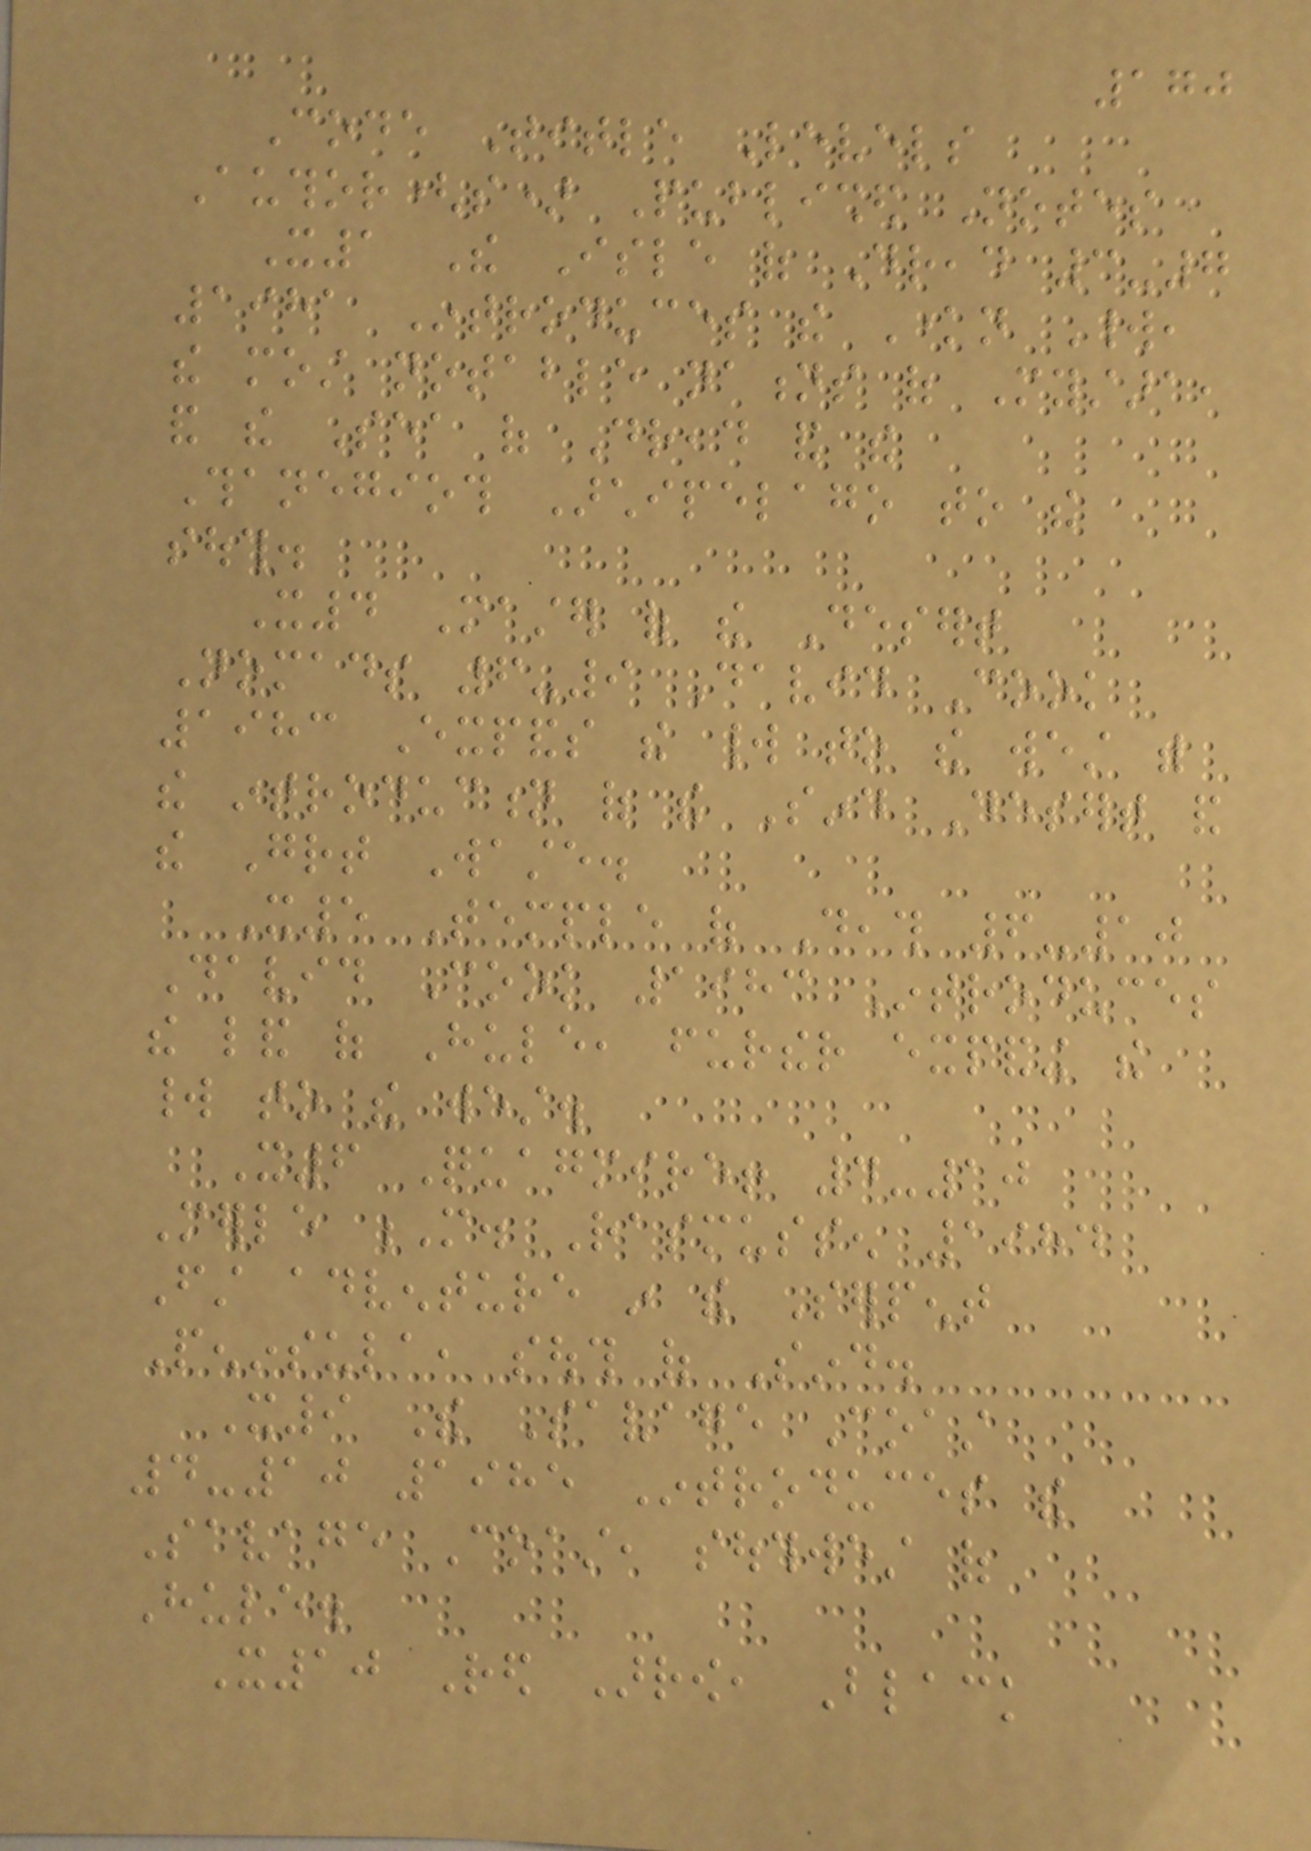170
Code Title Levels
Author(s) Published Notes
X1 The Isle of Dread 3-7
1981 Introduces the Known World,
the most notable nations of Mystara,
and the Sea of Dread and the
Thanegioth Archipelago to the
south.
X4 Master of the Desert
Nomads 6-9 David Cook
1983 Expands the world to the west with
the introduction of the Sind Desert and
the Great Waste.
X5 Temple of Death 6-10
David Cook 1983 Introduces
the land of Hule, further expanding the
world to the west.
X6 Quagmire! 4-10
Merle M. Rasmussen 1984
First adventure in the Serpent
Peninsula, south of Sind.
X9 The Savage Coast
4-10 1985 Introduces the
Savage Coast, southwest of
Hule.
X10 Red Arrow, Black
